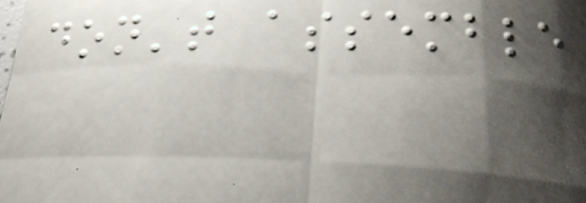don't assemble
